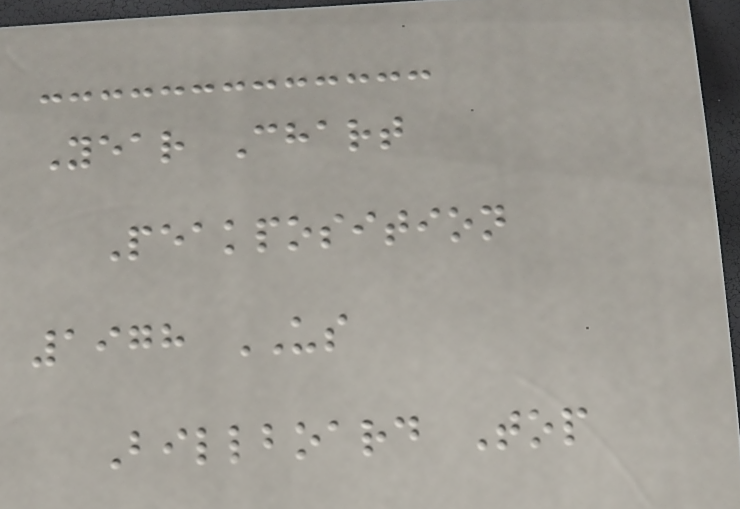Year Chart
Peakposition
1978 US
Billboard Top
